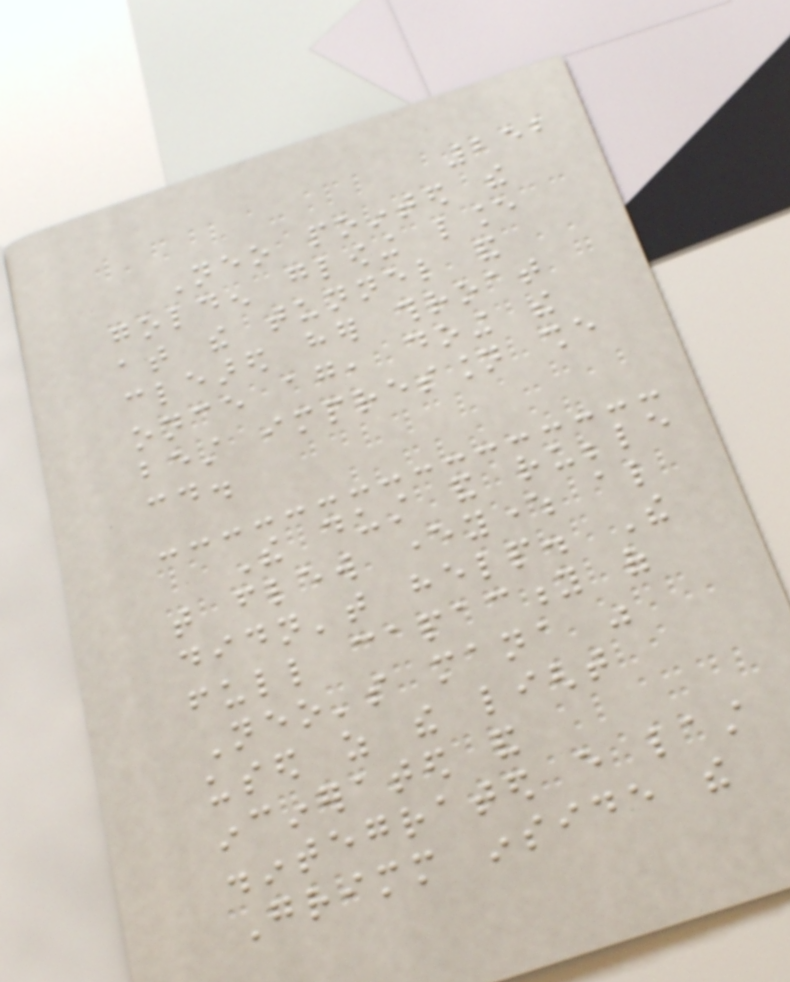252
Neo pointed the
golden glowing lance
at the tunnel and
cleared her throat
once again, doing the
best impression she
could.
The dust and rubble
that flew everywhere also
didn't help. The
full capacity of
Neo's mana was
used as the light
incinerated and
disintegrated every last
Grimm inside the
